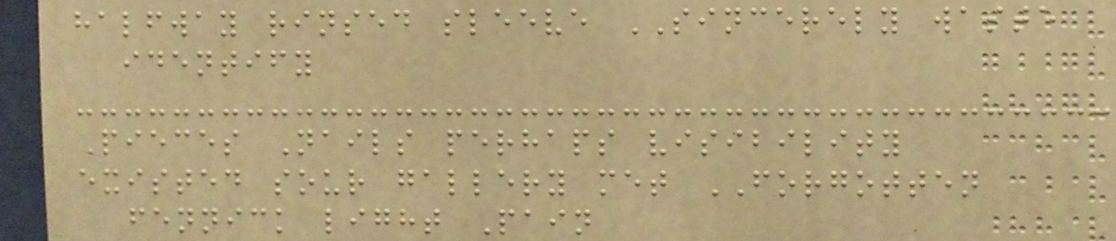halfway rinsed sleeve SINCERELY waste
identify
Pieces Nails perhaps visibility
existed sour gallery met FORGOTTEN
fennick light Pain
